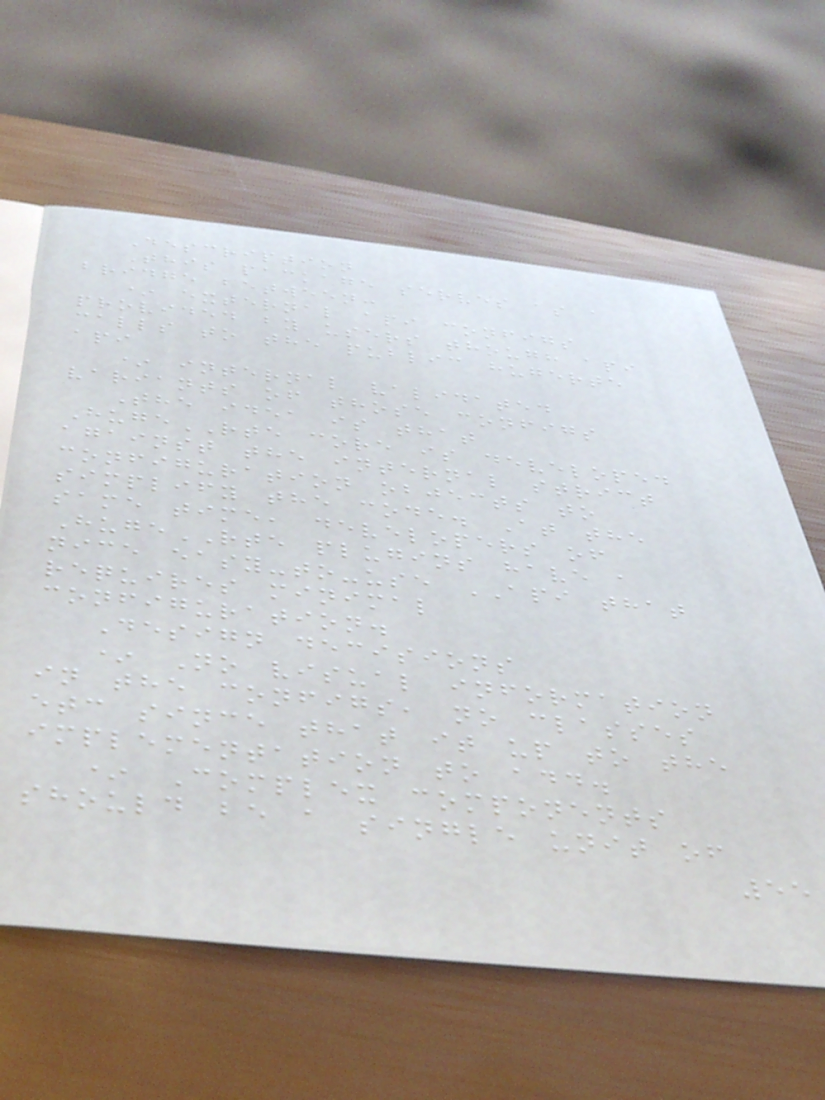Description
This package serves as a
bridge between:
* external api configs
provided by users though api
calls to the public hugerte
api
* internal validated
variants of those configs
The idea is that
HugeRTE core is developed
against the internal strict
configuration objects to
simplify the code. At the
same time, developers of
HugeRTE plugins have a
nice easy-to-use API that
requires minimal
configuration.
Design decisions
* No visual information
in the configs, no classes
etc since that it up to the
implementation to add.
* Complex components
should be a single unit of
55
